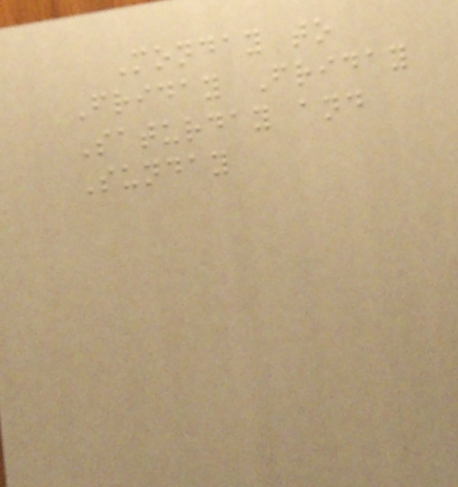Monday to
Friday Friday
Saturday and
Sunday
